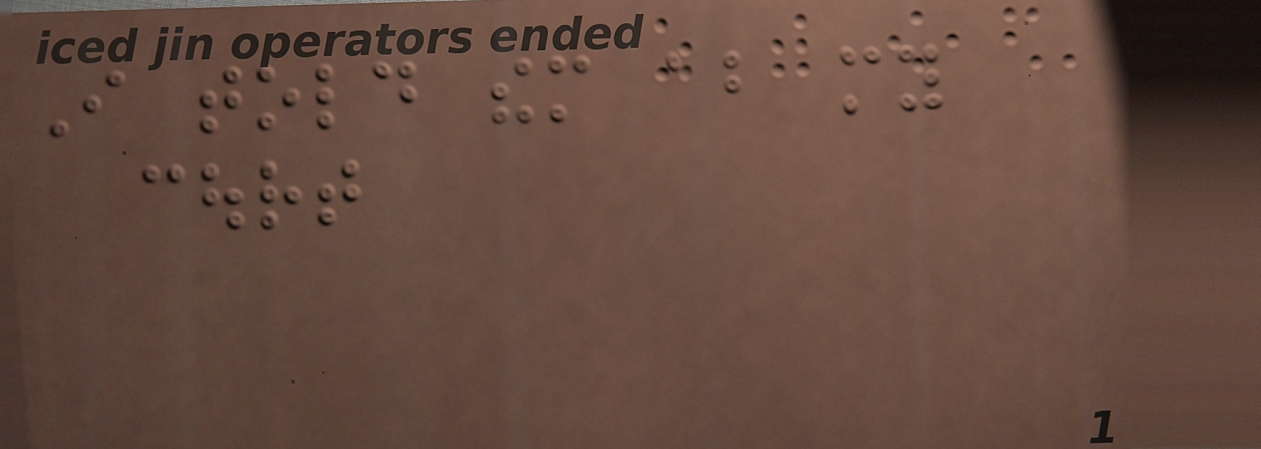I told them about my
court
